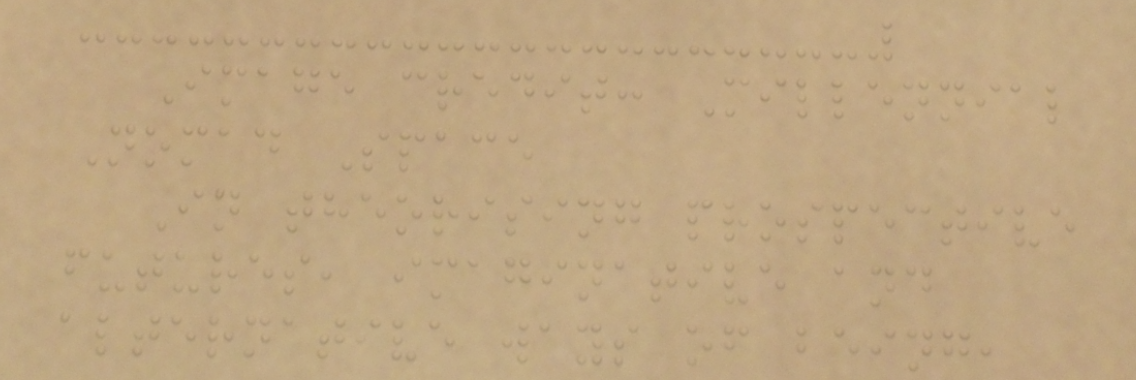Image credit: Millennial
Nomad Space
In theorising prospective
futures, imaginative and
alternative ways of being,
